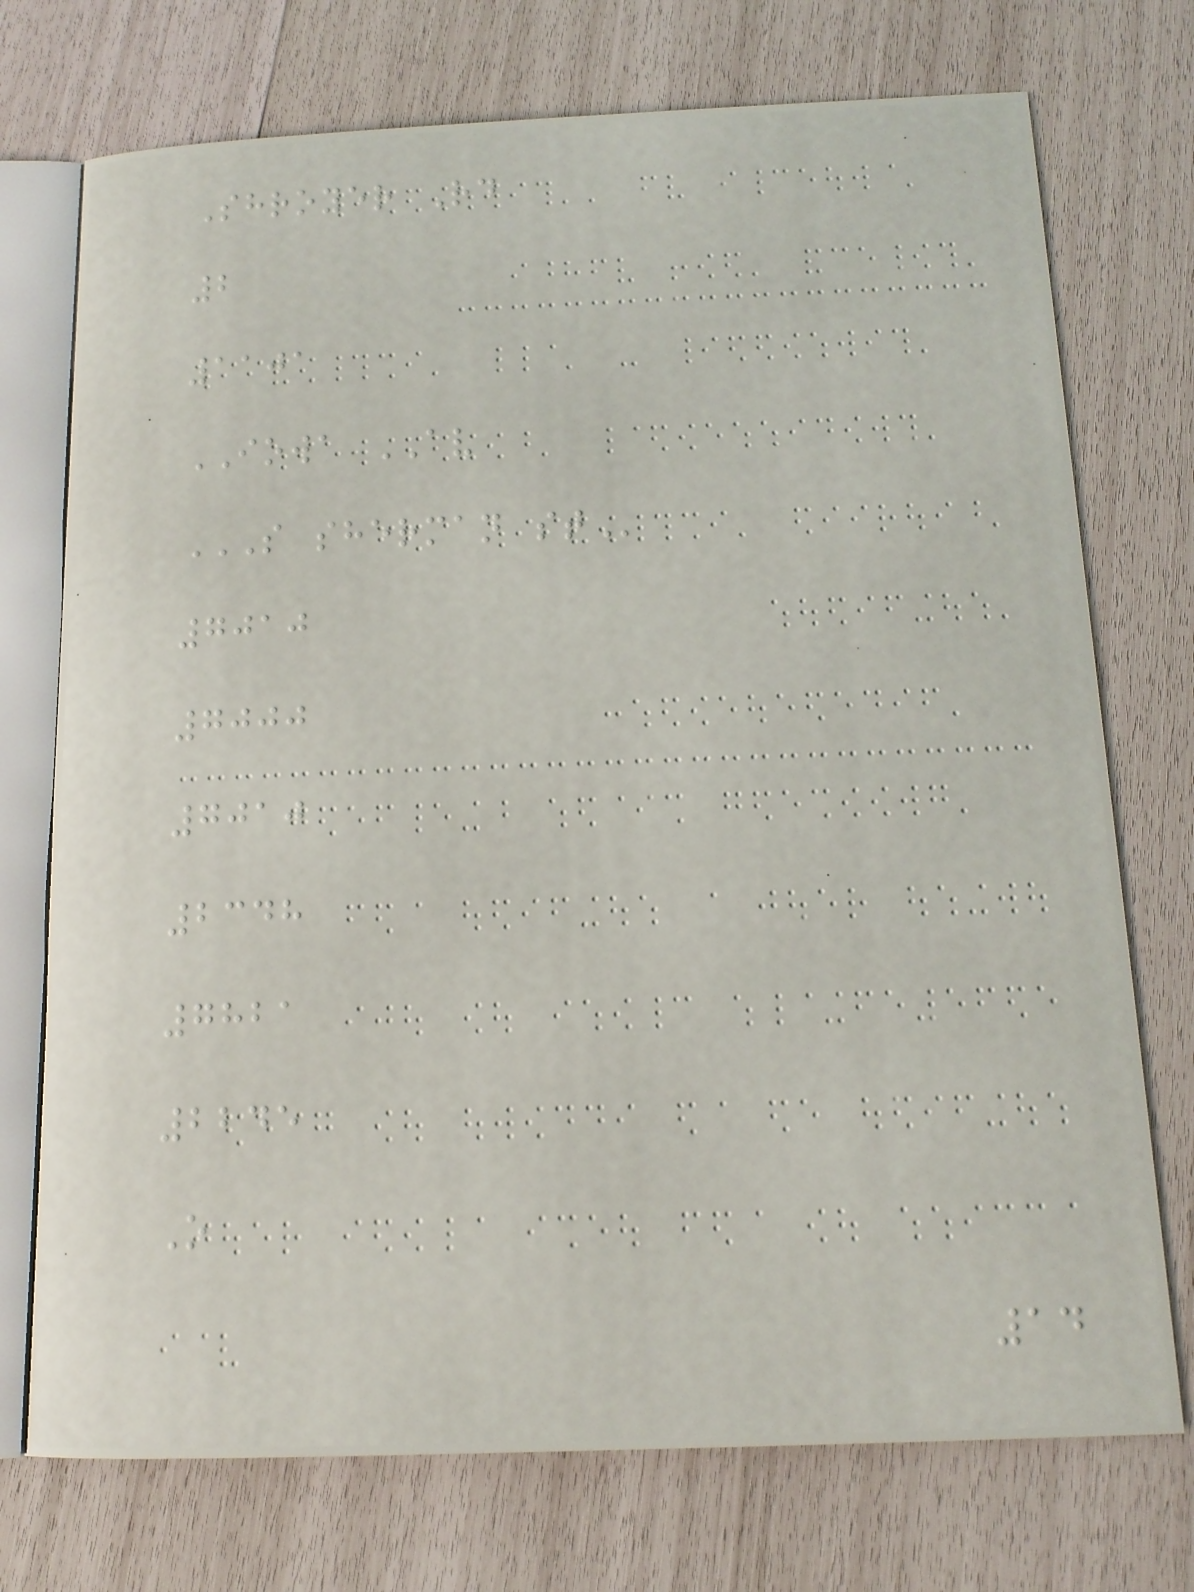Shroyer Rd
2
1101
IOWA AV
S SHERMAN ST
7010
7000
7010
2348
7821
2245
O
14
